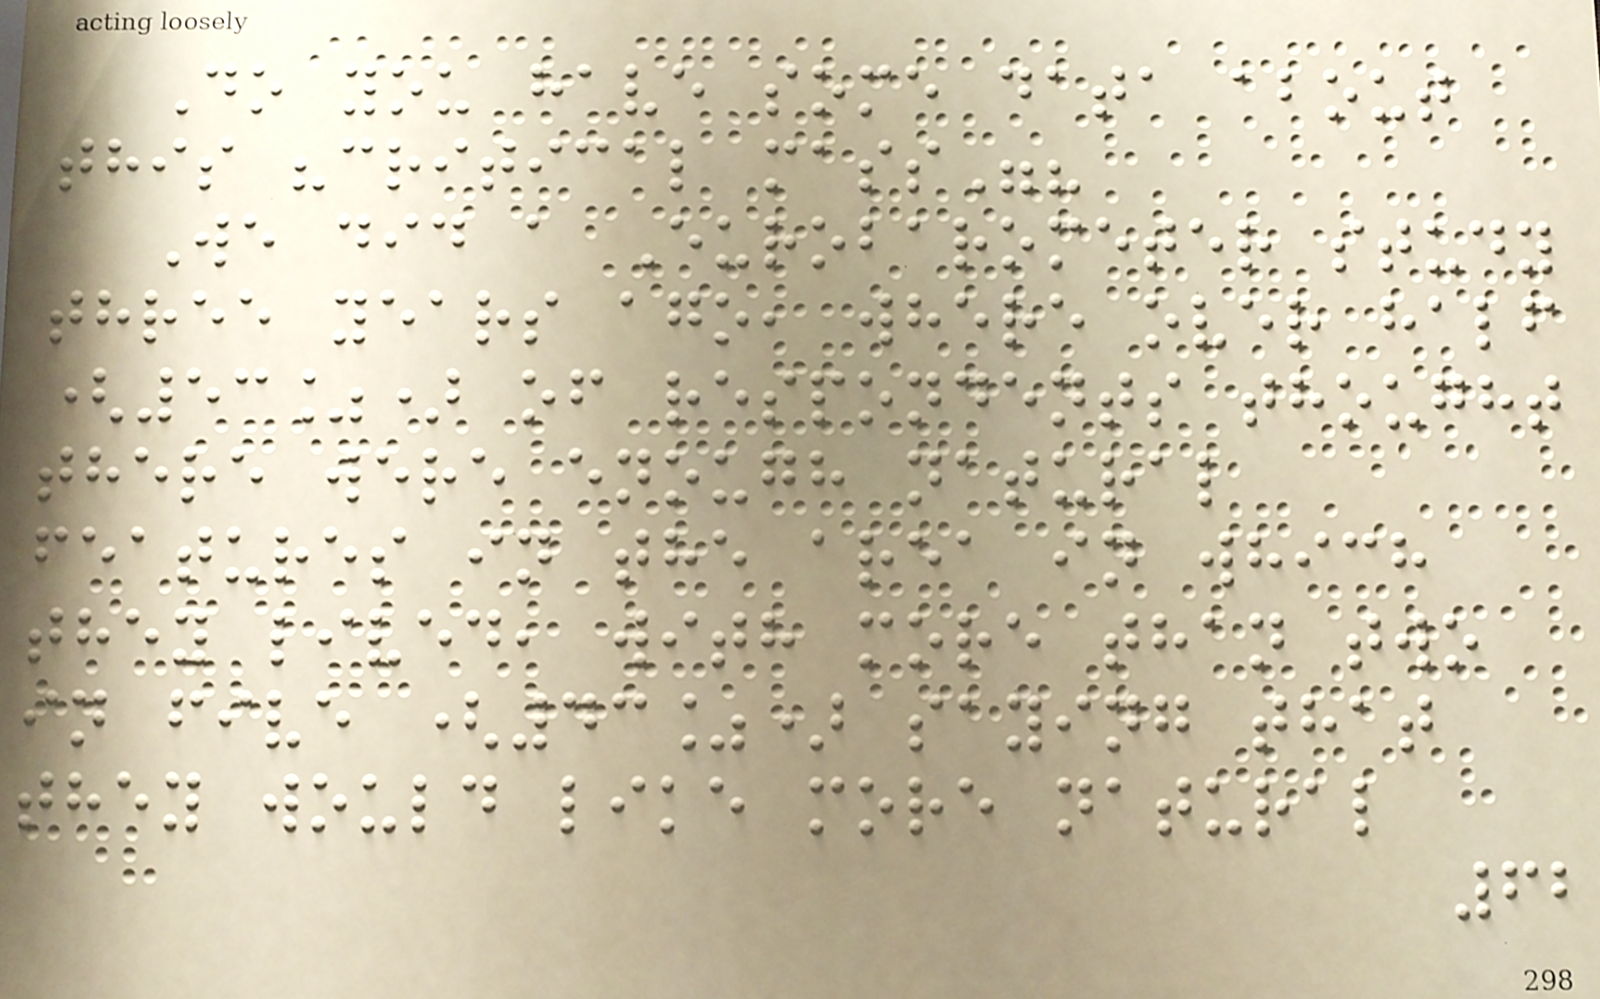Do you have some data about
this "critical mass"?
We did a Eurobarometer study
three years ago, where over half
(53%) of respondents thought
there were enough natural
features in the area in which
they lived, with more than two
in five (43%) saying that
they would like more natural
62
